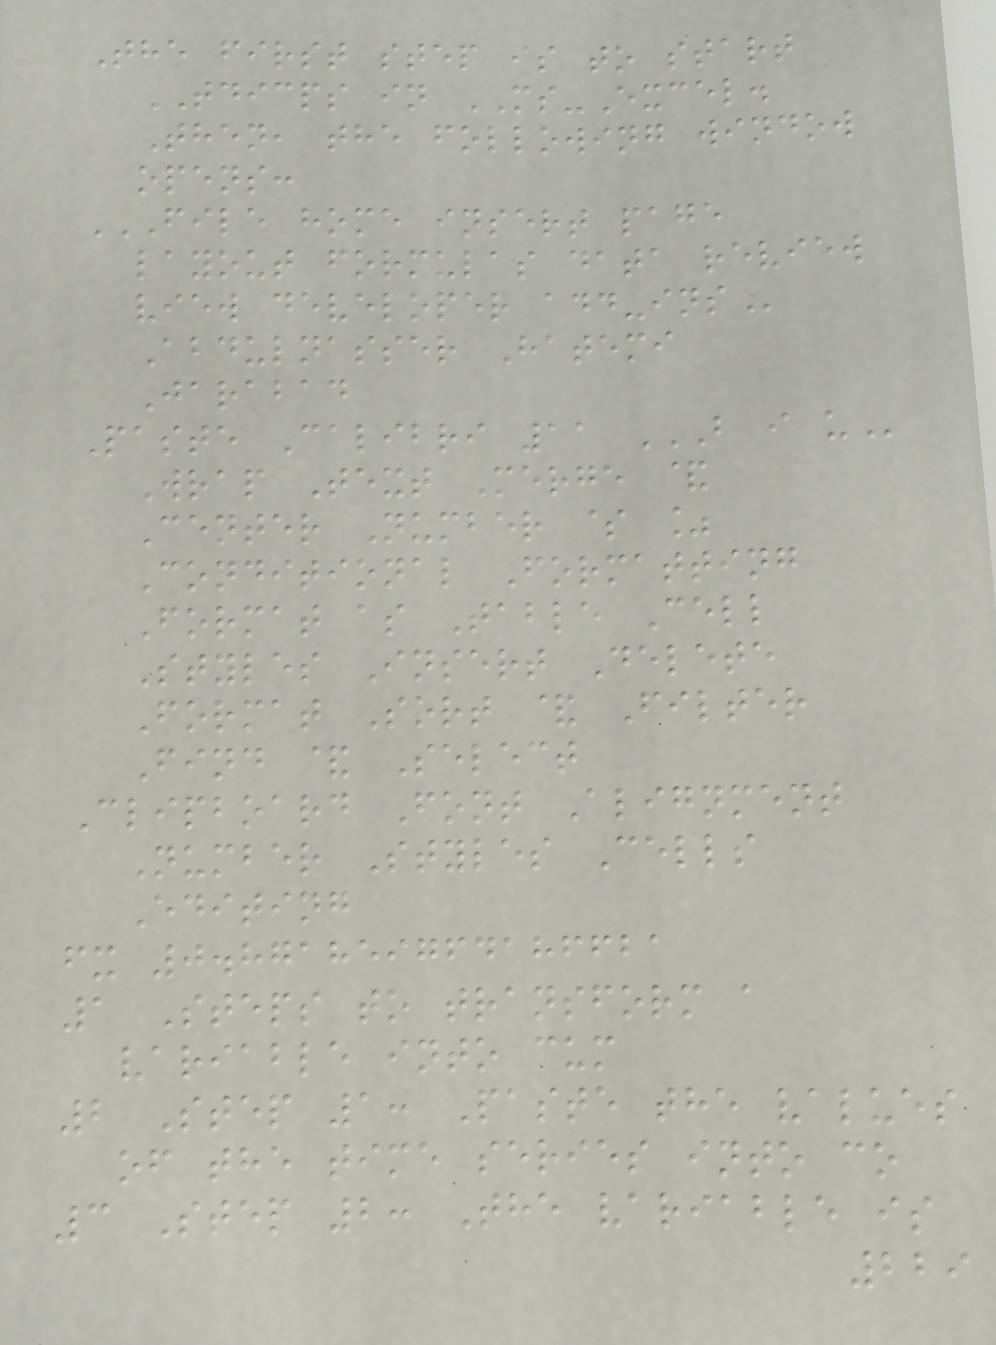The first step is to start
TDICPS in MS-Excel.
Then, the following window
opens:
FILE HOME INSERT PAGE
LAYOUT FORMULAS DATA REVIEW
VIEW DEVELOPER ADD-INS
Abdulnasser Hatemi
Jarabad
Paste Calibri 11 B I U
Wrap Text Merge &
Center Number $ %
Conditional Formatting
Format as Table Cell
Styles Insert Delete
Format Sort & Filter
Find & Select
Clipboard Font Alignment
Number Styles Cells
Editing
fx 0.871859764186621
1 Steps to transform a
variable into cum
2 Step 1: Paste the values
of the time series into co
3 Step 2: The variable is
229
